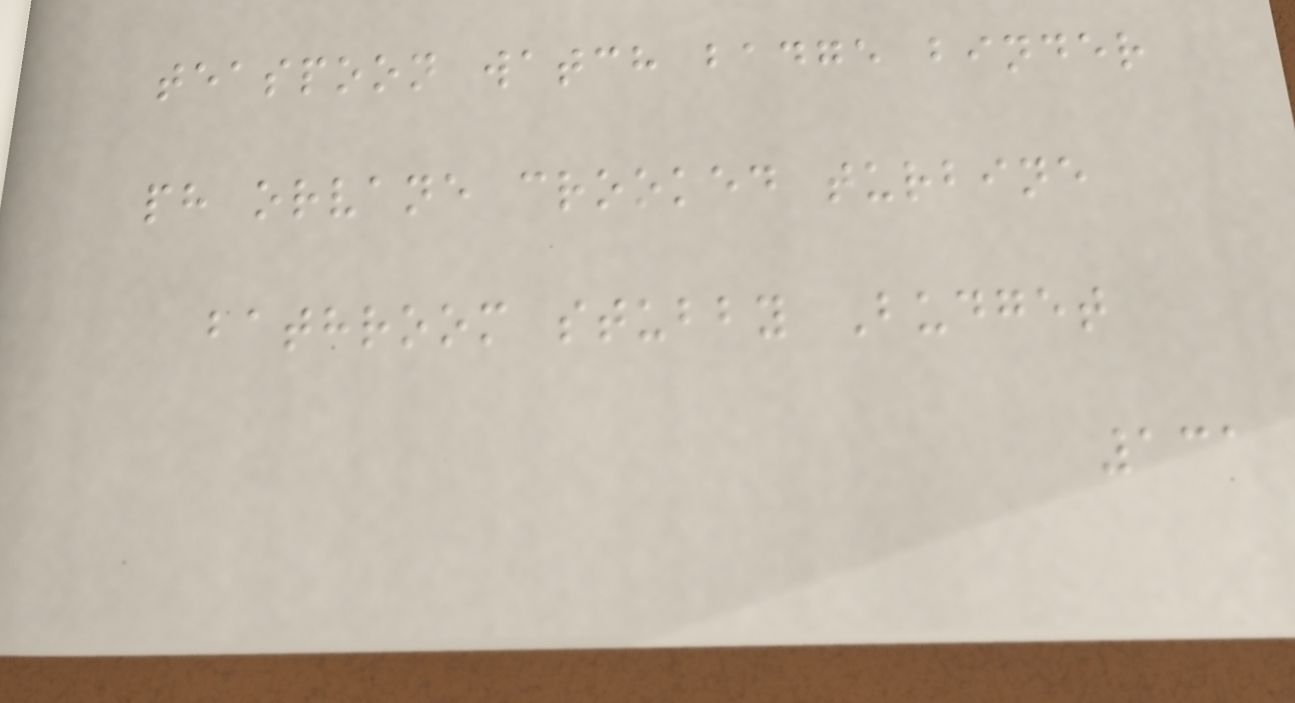teaspoon watch badge binder
ph orvane crooked turbine
bathroom stubby Budget
131
